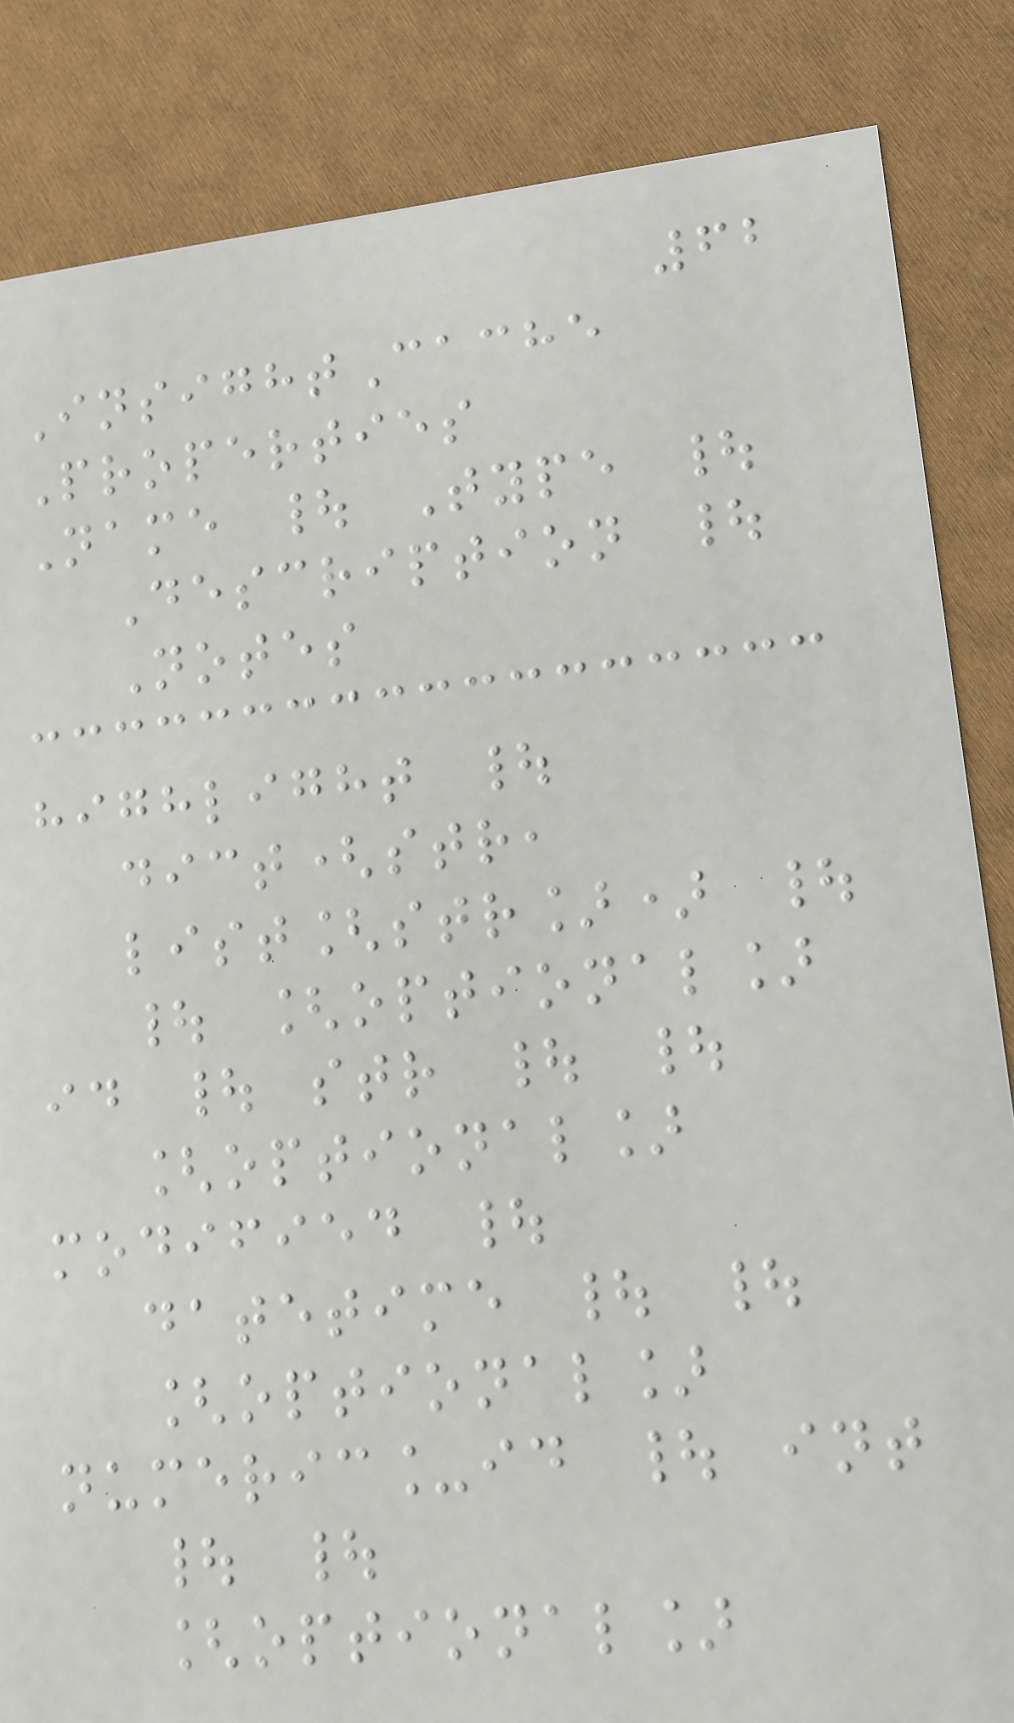62
InsightCache
Properties
Name | Type |
Description |
Notes
highlight |
dict(str,
list[str]) |
| [optional]
id | str | |
[optional]
modified |
datetime | |
[optional]
numeric_id | int
| |
[optional]
